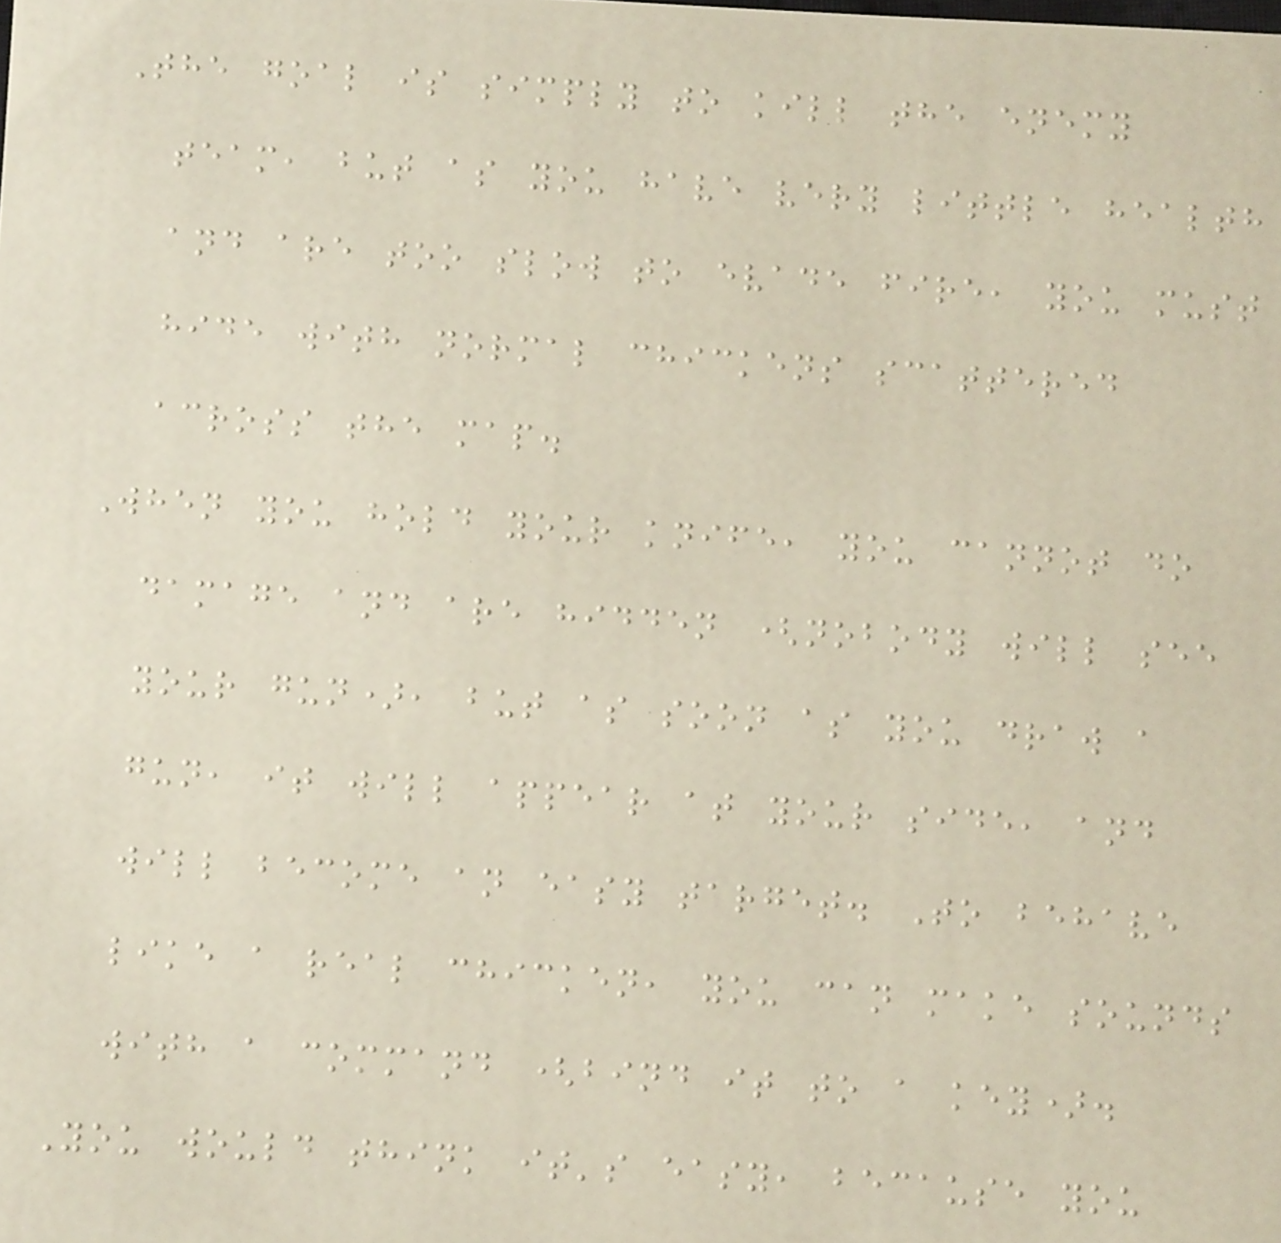The goal is simply to kill the enemy
team, but as you have very little health
and are too slow to evade fire, you must
hide with normal chickens scattered
across the map.
When you hold your knife, you cannot do
damage and are hidden (nobody will see
your gun), but as soon as you draw a
gun, it will appear at your side, and
will become an easy target. To behave
like a real chicken, you can make sounds
with a command (bind it to a key).
You would think it's easy, because you
